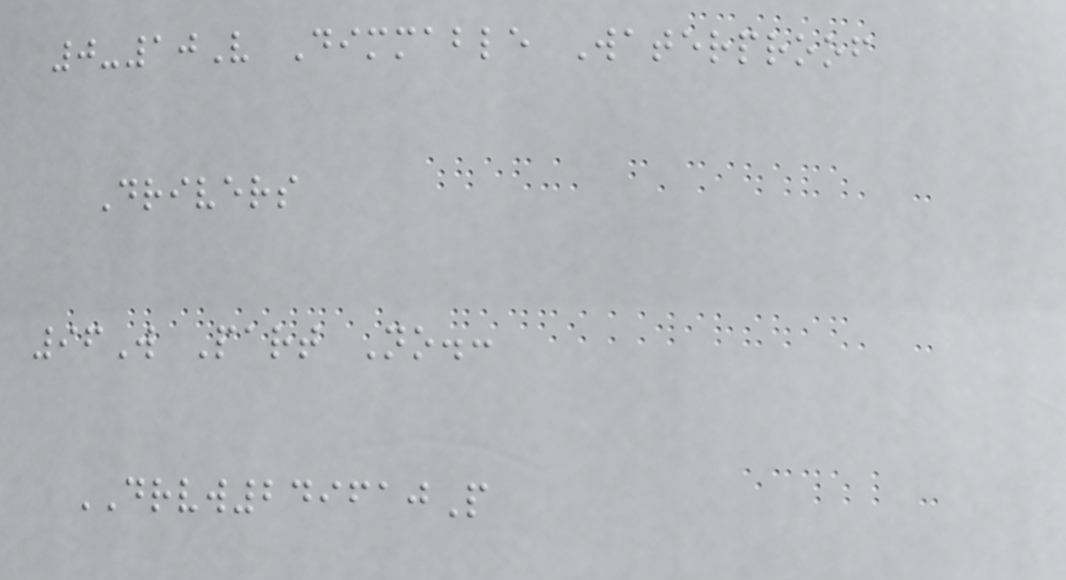0-10V Dimmable Waterproof
Drivers
96W Part No.:
DRVW249610P
